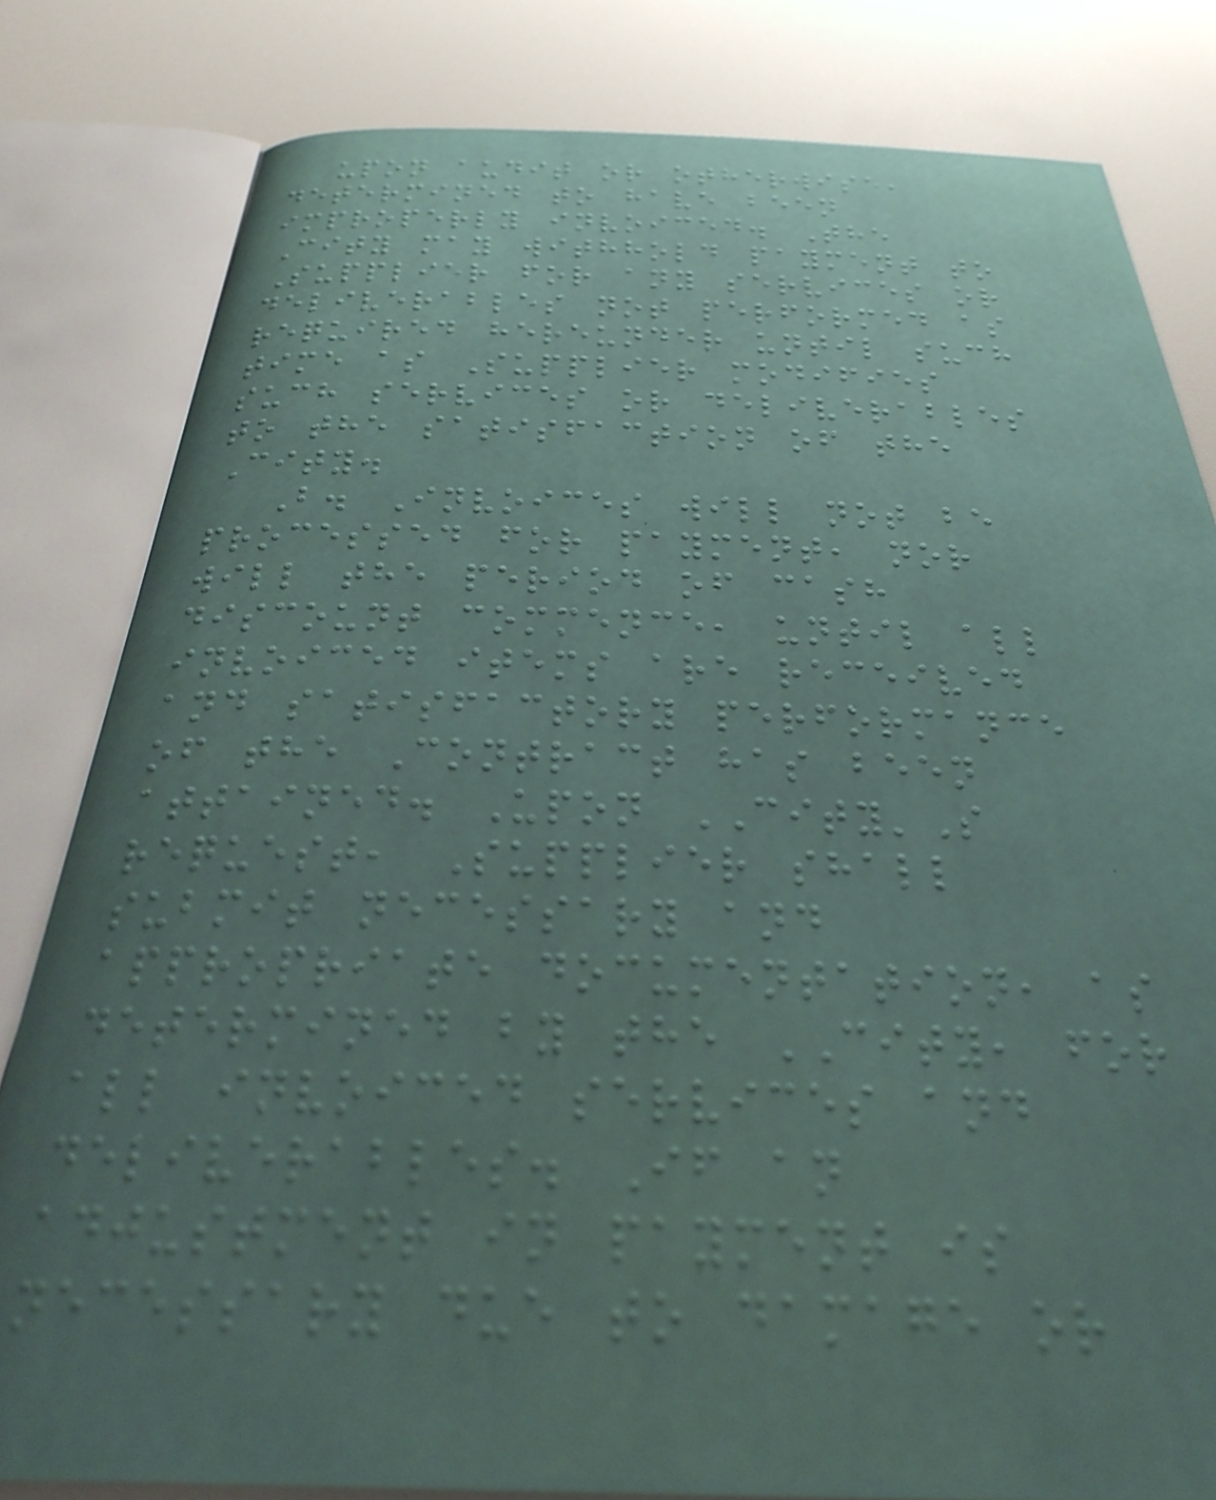upon audit or otherwise,
determined to have been
improperly invoiced. The
City may withhold payment to
Supplier for any services or
deliverables not performed as
required hereunder until such
time as Supplier modifies
such services or deliverables
to the satisfaction of the
City.
B. Invoices will not be
processed for payment, nor
will the period of cash
discount commence, until all
invoiced items are received
and satisfactory performance
of the Contract has been
attained. Upon CITY'S
request, Supplier shall
submit necessary and
appropriate documentation, as
determined by the CITY, for
all invoiced services and
deliverables. If an
adjustment in payment is
necessary due to damage or
